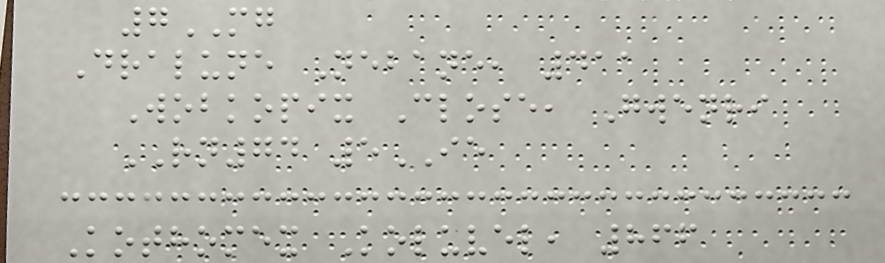7MG
Dralune Nebane, 411
Wobkopix Close, Gwenri
RN74 5IE
Kothomex Koluvel, 866
